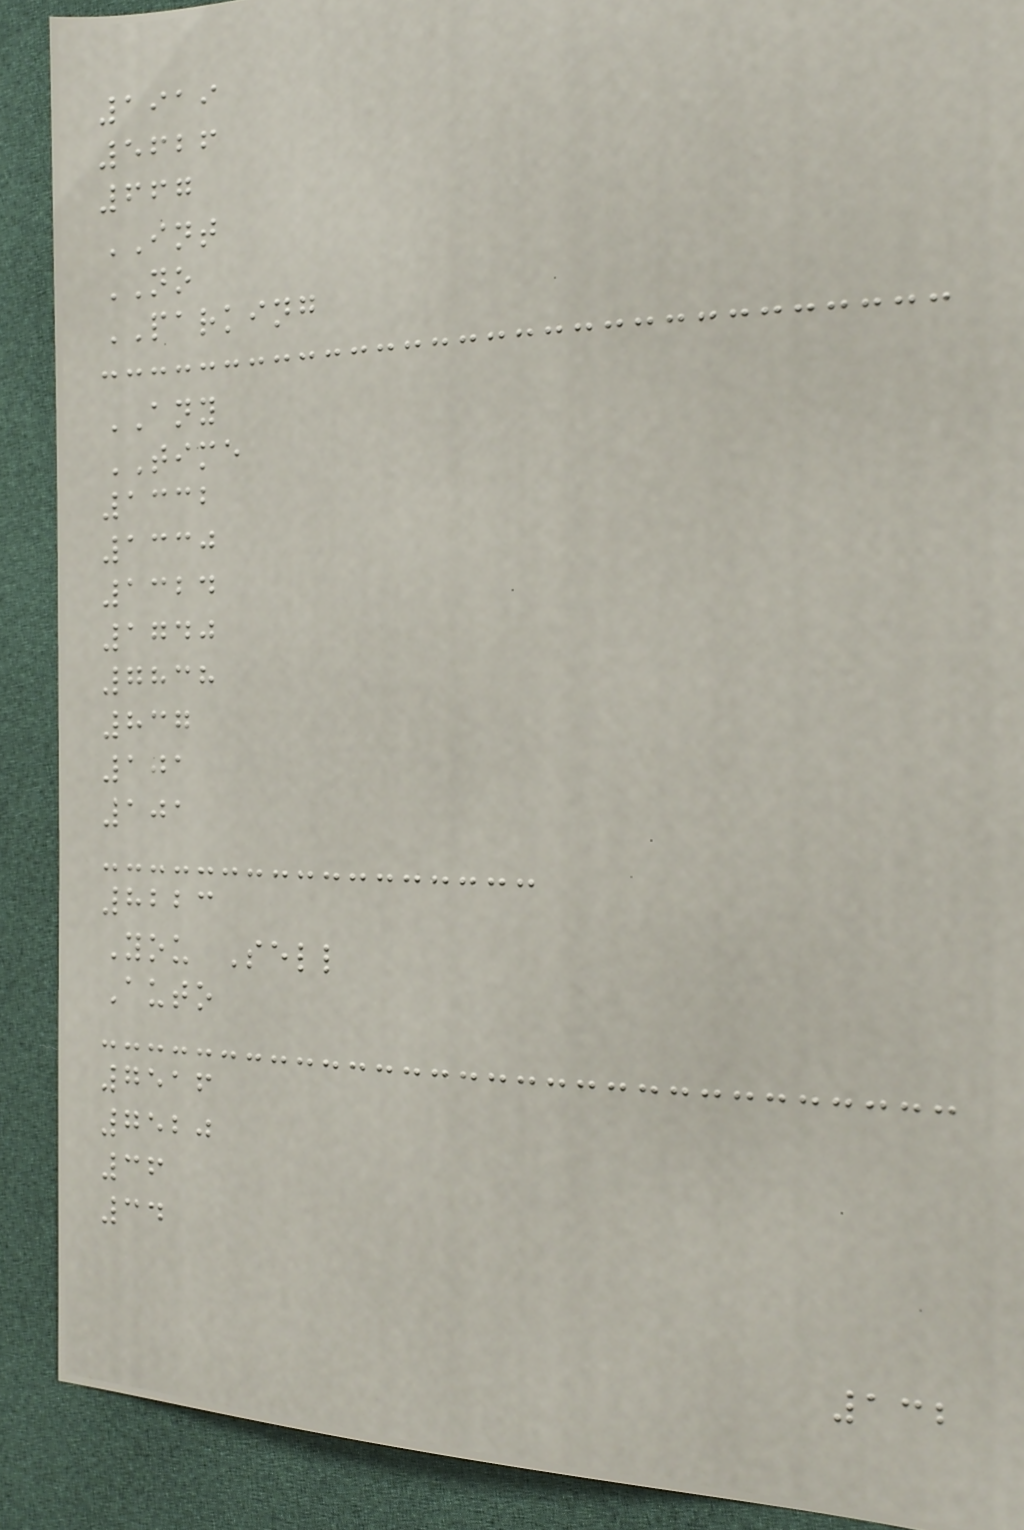1919
5626
667
INT
NO
PARKING
ANY
TIME
1332
1330
1324
1740
7838
837
101
101
8223
You Sell
Auto
7516
7520
36
34
132
